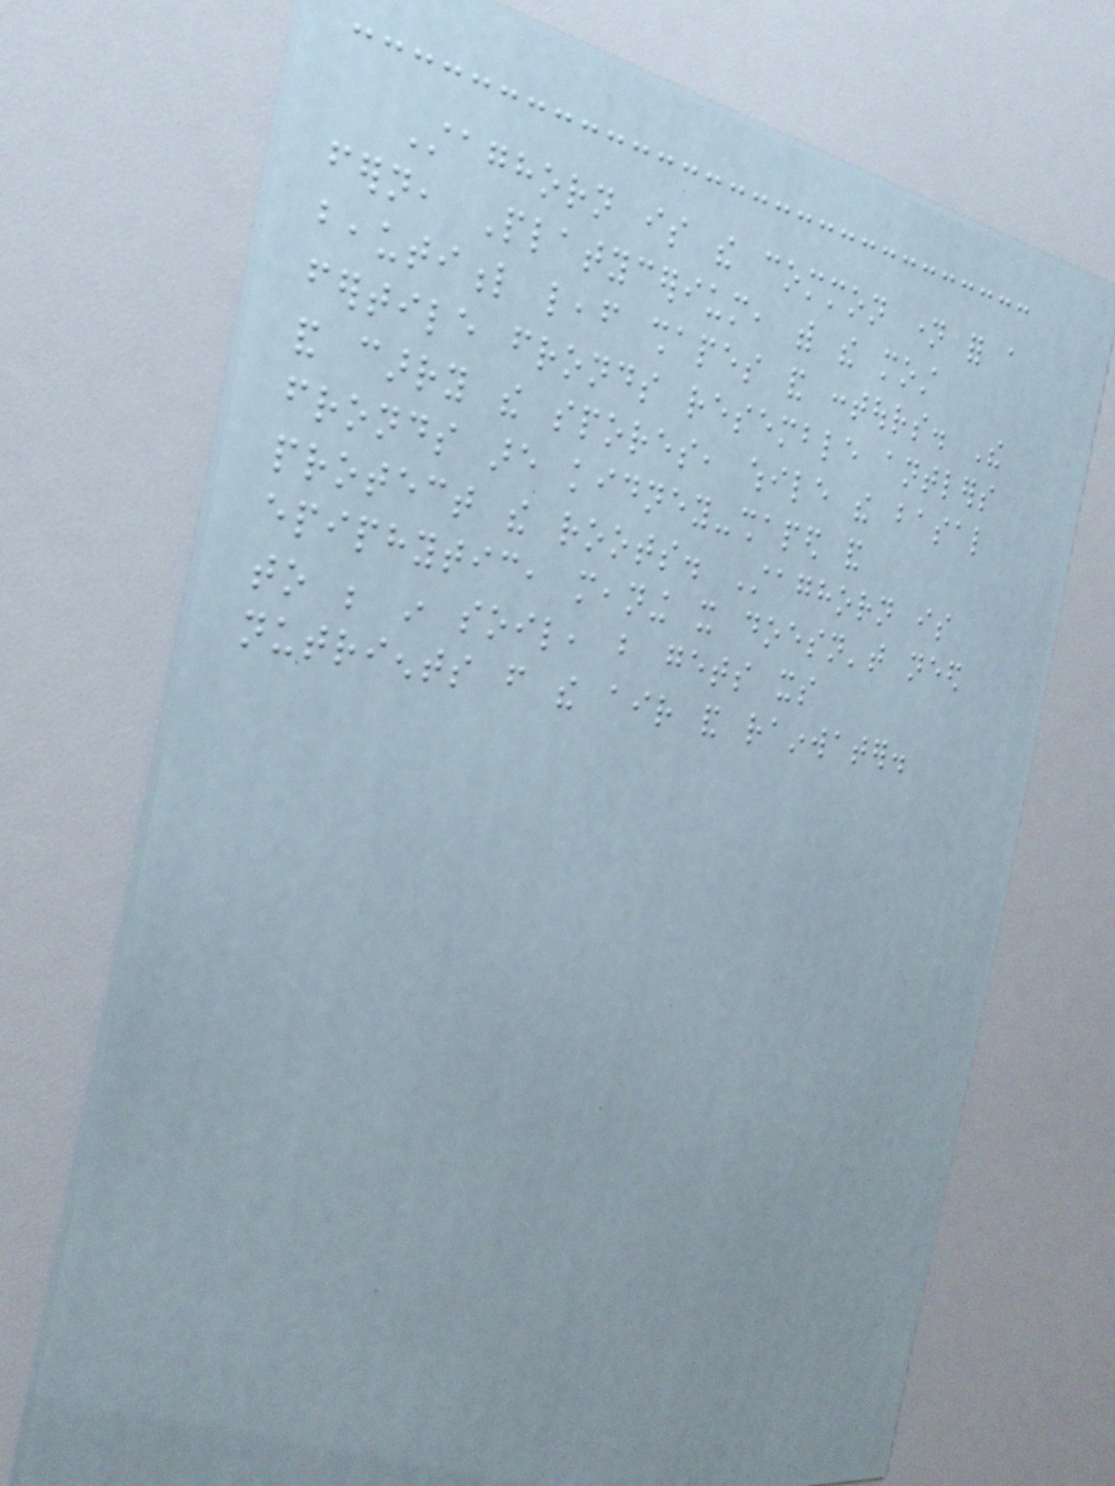Staghorn is the common name for a
fern, Platycerium, with the most
beautiful leaf shapes and contours. The
fertile fronds resemble antlers
and carry the spores, while the basal
fronds are kidney-shaped and
protect the roots. Staghorn is
epiphytic, meaning it doesn't need
to be in soil, but gets its
nutrients from the air and rainwater.
